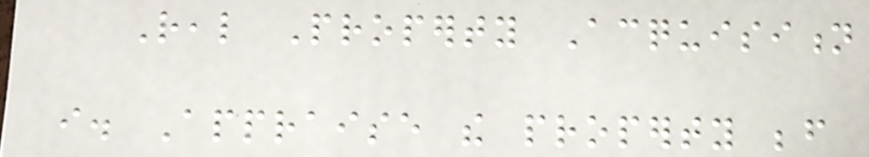Real Property Acquisition
i. Appraise the property before
